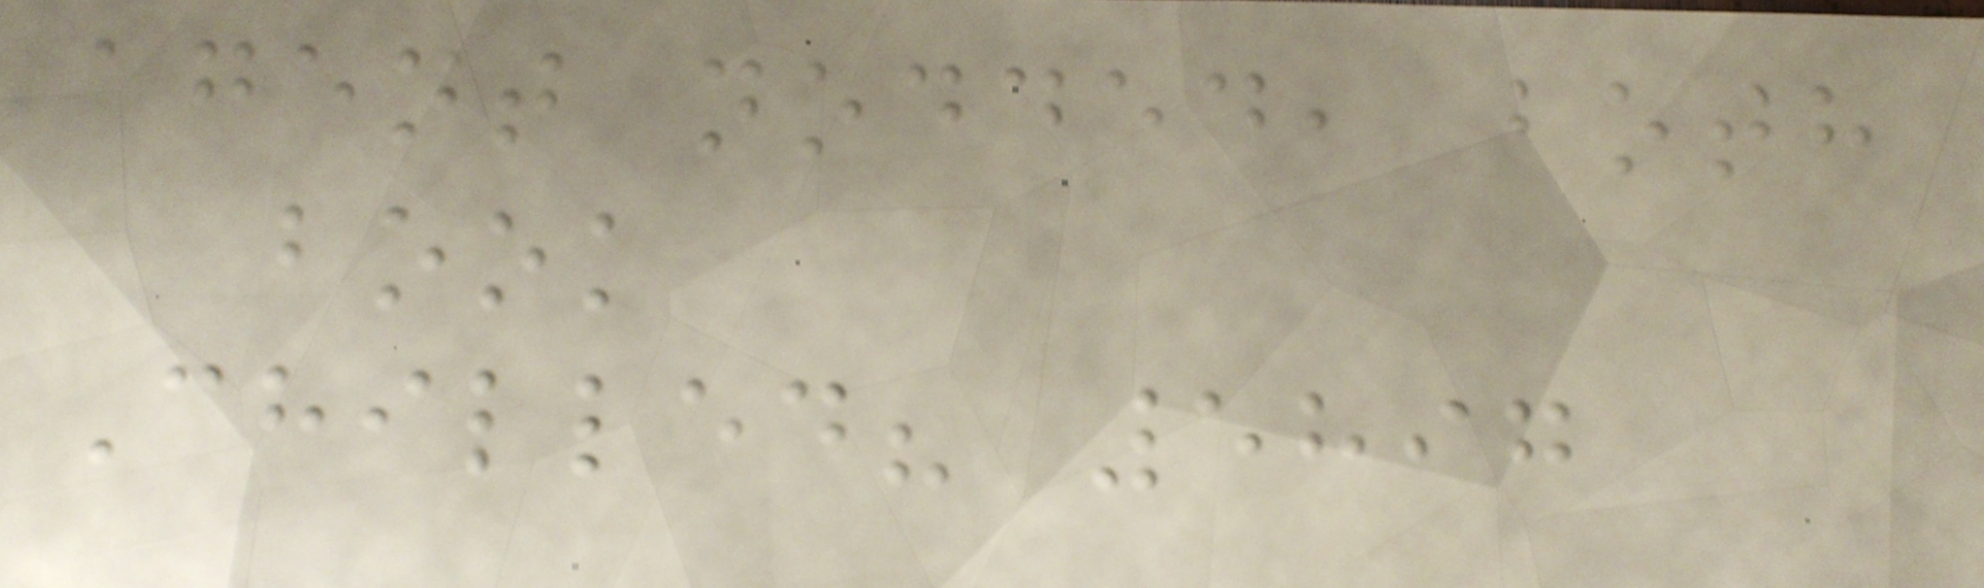agent nodded, both
book
Chilled? 5897
